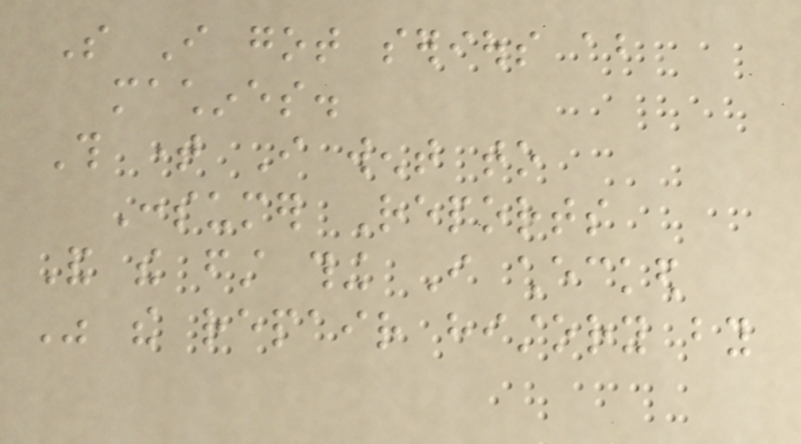So I got serious about
machines.
This time I went to
Consumer Reports
And the first thing I checked
Was the repair history by
